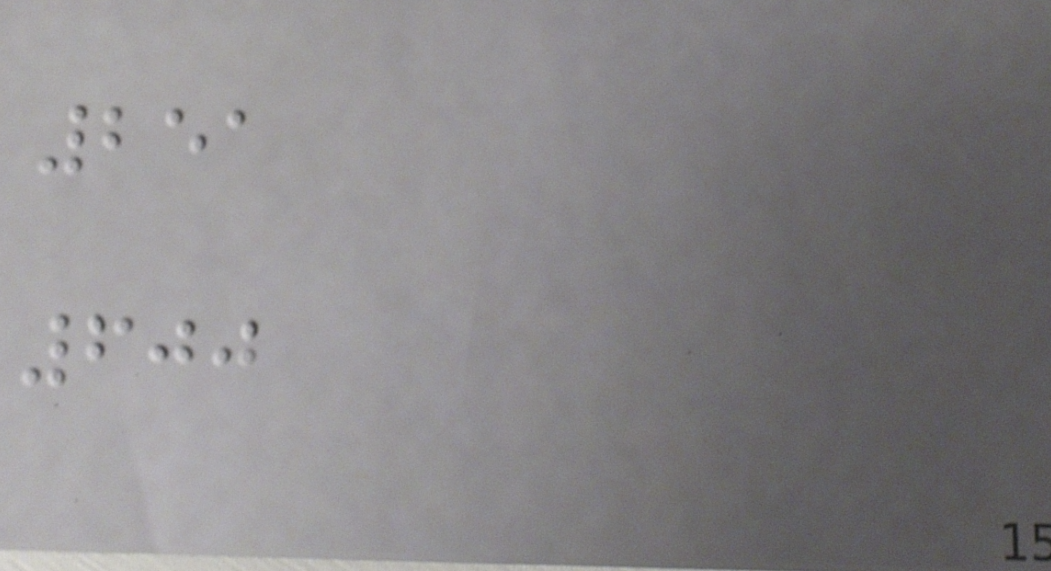251
600
